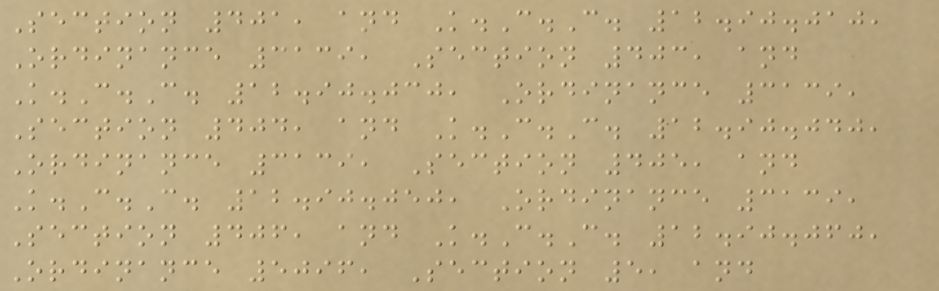Section 401, and K.C.C. 12.90.010,
Ordinance 3139, Section 403, and
K.C.C. 12.90.030, Ordinance 3139,
Section 404, and K.C.C. 12.90.040,
Ordinance 3139, Section 405, and
K.C.C. 12.90.050, Ordinance 3139,
Section 406, and K.C.C. 12.90.060,
Ordinance 5096, Section 5, and
